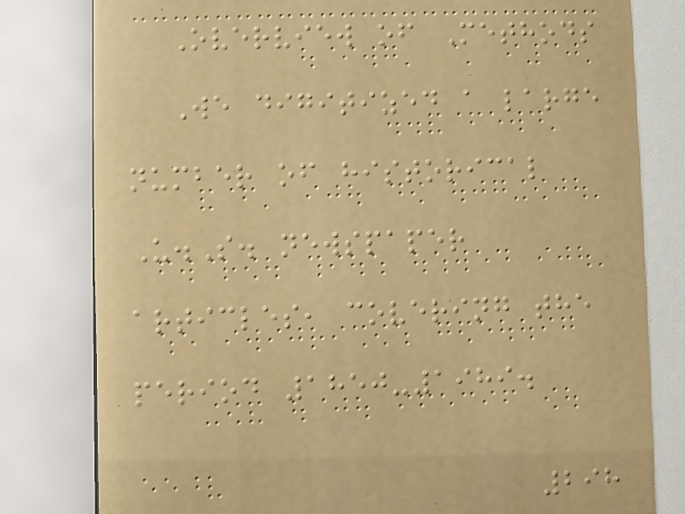Overview of Methods
We digitized a large
number of historical
U.S. newspaper
articles, covering the
period 1850-1989.
298
